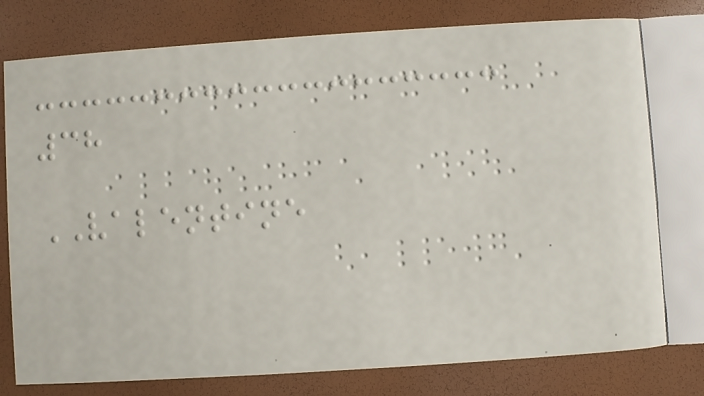38
VALENTINE
